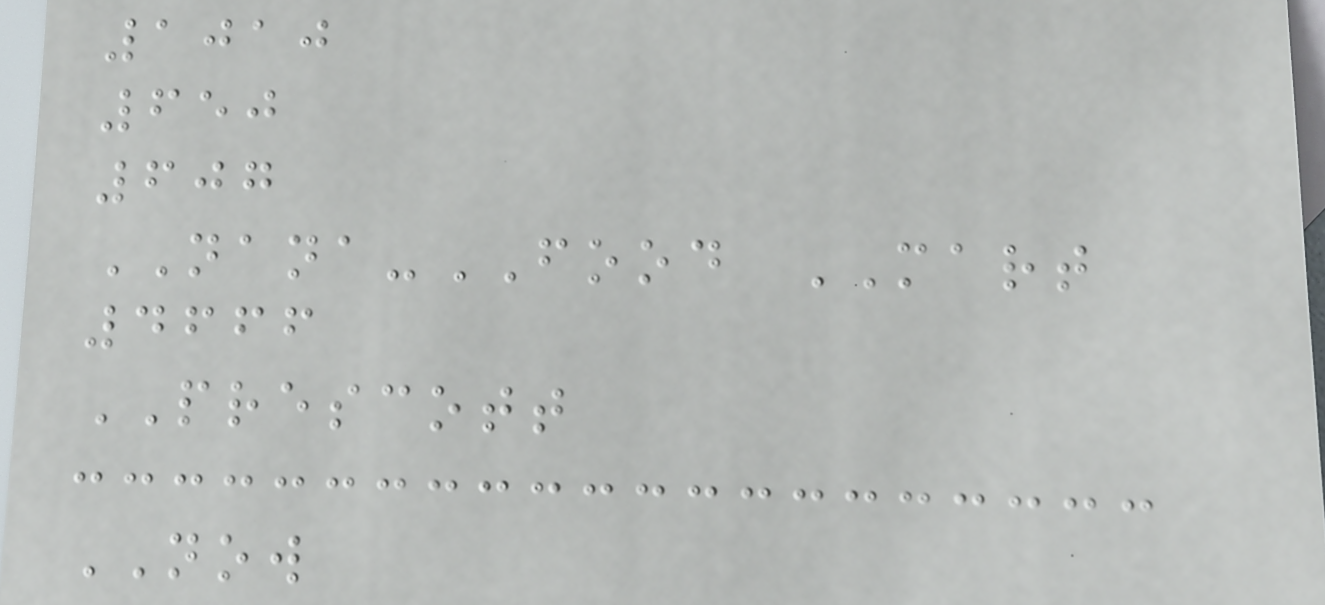1010
650
607
NANA-FOOD MART
4666
PRESCOTT
NOW
